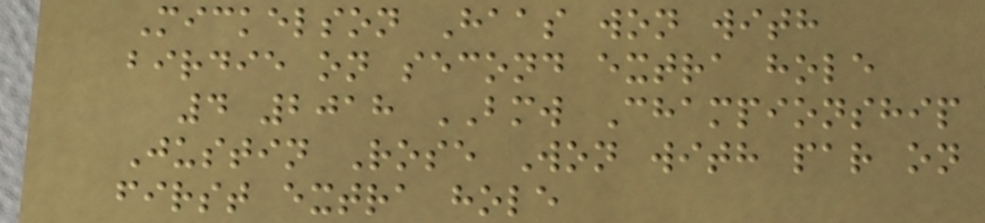Mickelson Haas won with
birdie on second extra hole
4 2018 BMW Championship
Justin Rose Won with par on
first extra hole
